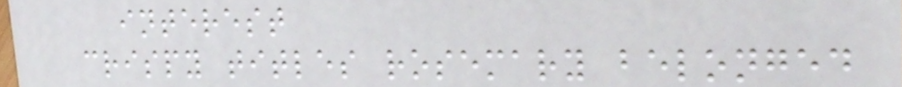interest
crispy titles rosemary belonged
